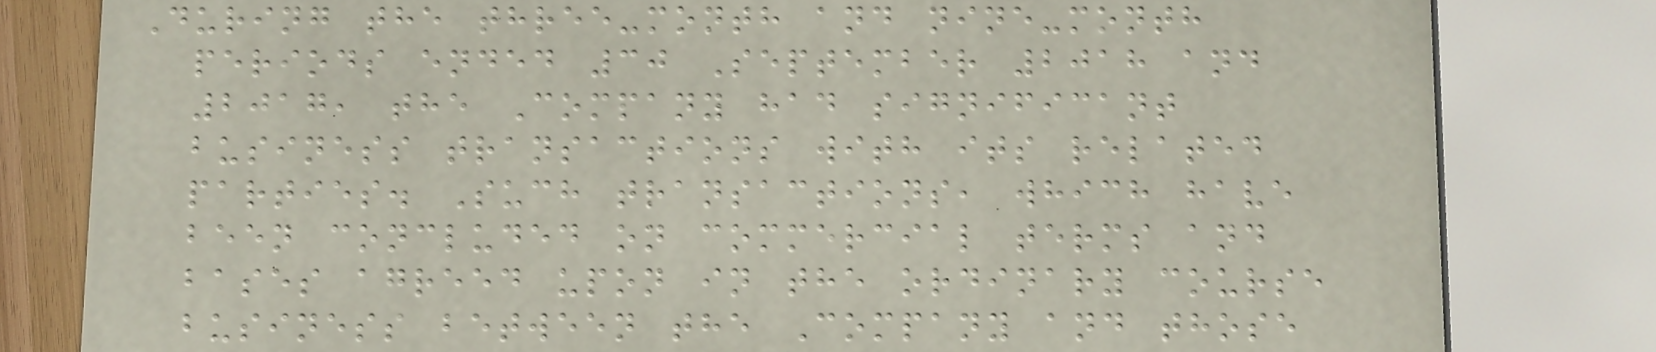During the three-month and nine-month
periods ended 30 September 2018 and
2017, the Company had significant
business transactions with its related
parties. Such transactions, which have
been concluded on commercial terms and
bases agreed upon in the ordinary course
business between the Company and those
